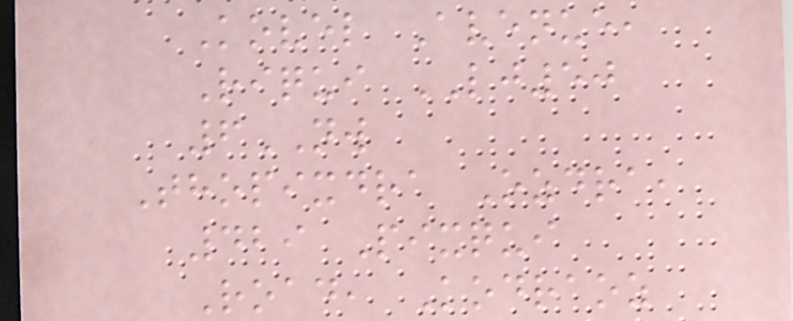Kovel Avenue,
Riqui LJ50
6NW
Thopixdra Ozdra,
429 Pixqui
Road, Kodraoz
